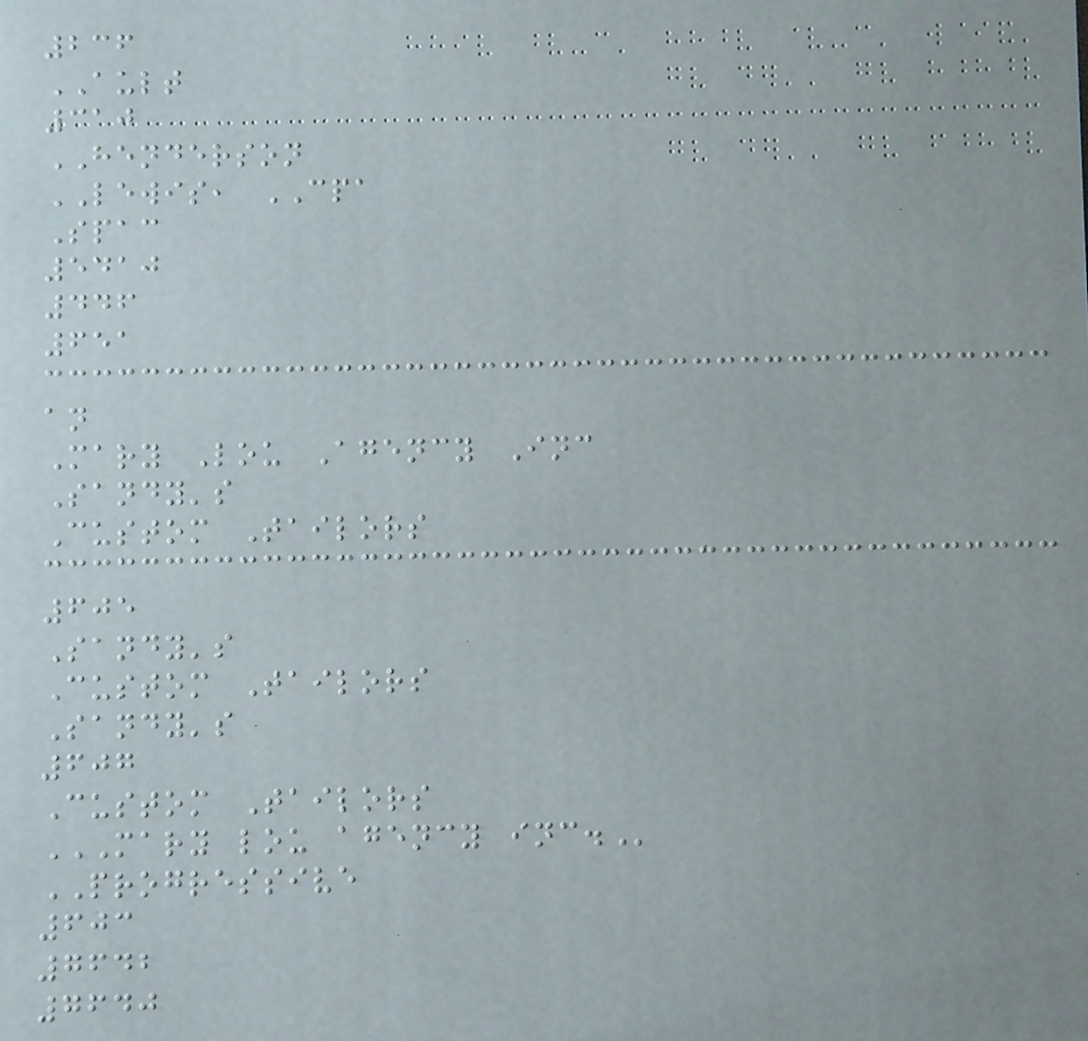236
AULT
310
HENDERSON
LEWIS, CPA
Spac
5410
446
651
an
Mary Lou Agency Inc
Sandy's
Custom Tailors
605
Sandy's
Custom Tailors
Sandy's
607
Custom Tailors
MARY LOU AGENCY INC.
PROGRESSIVE
603
7642
7640
